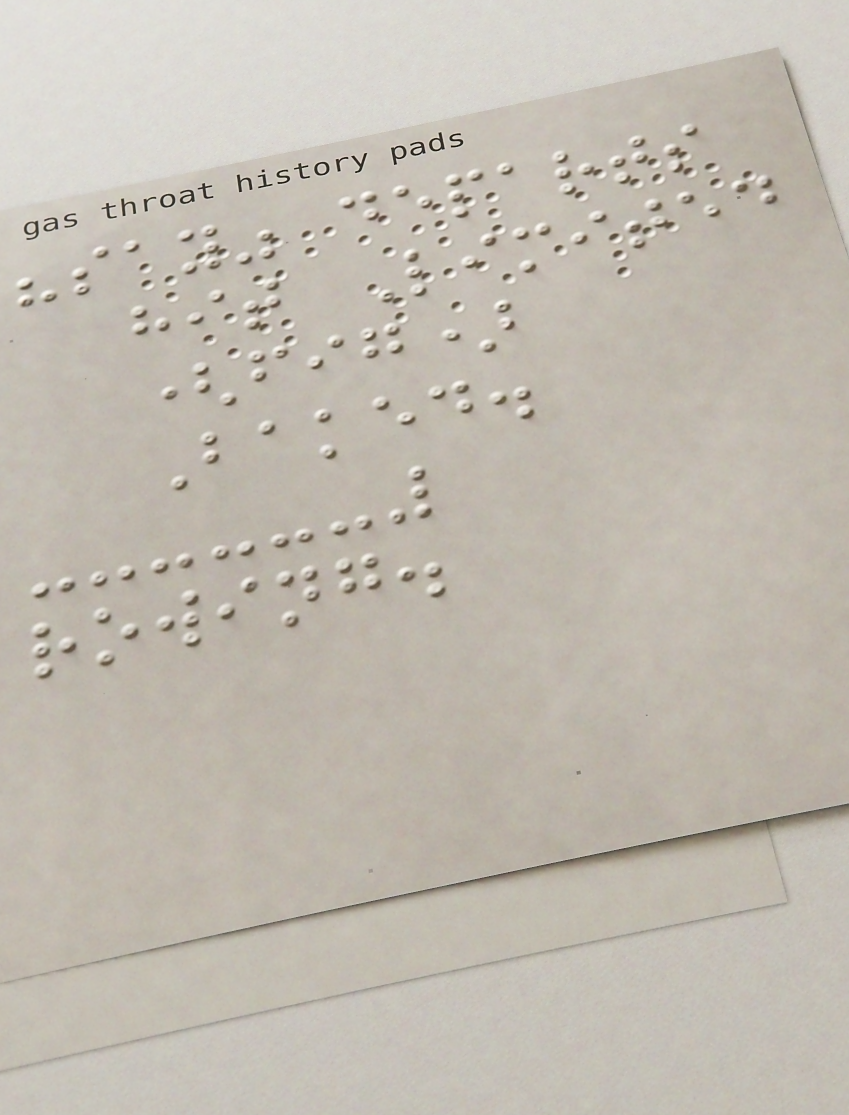"say" departs
hit Limited
(fig)
Baked.
rowing.
